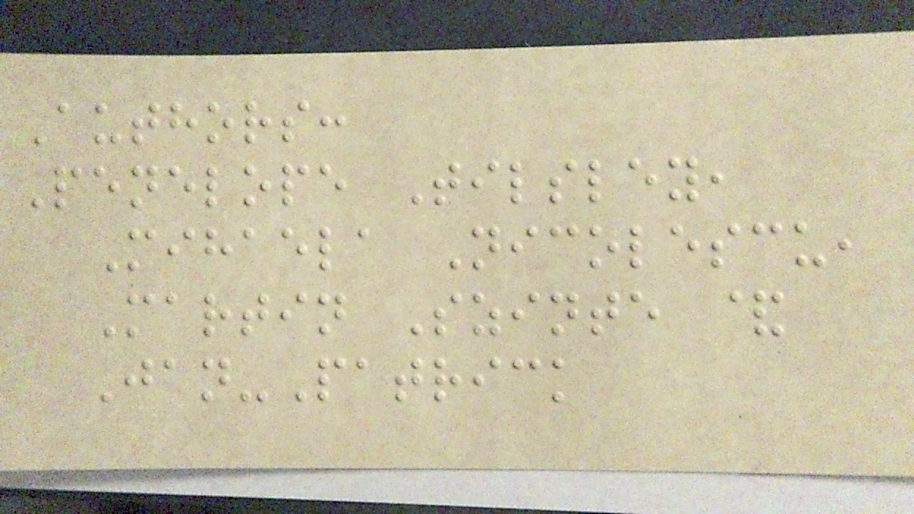Authors:
Penelope Tilsley,
Mihaela Nicolescu,
Martin Szinte &
Jan-Patrick
